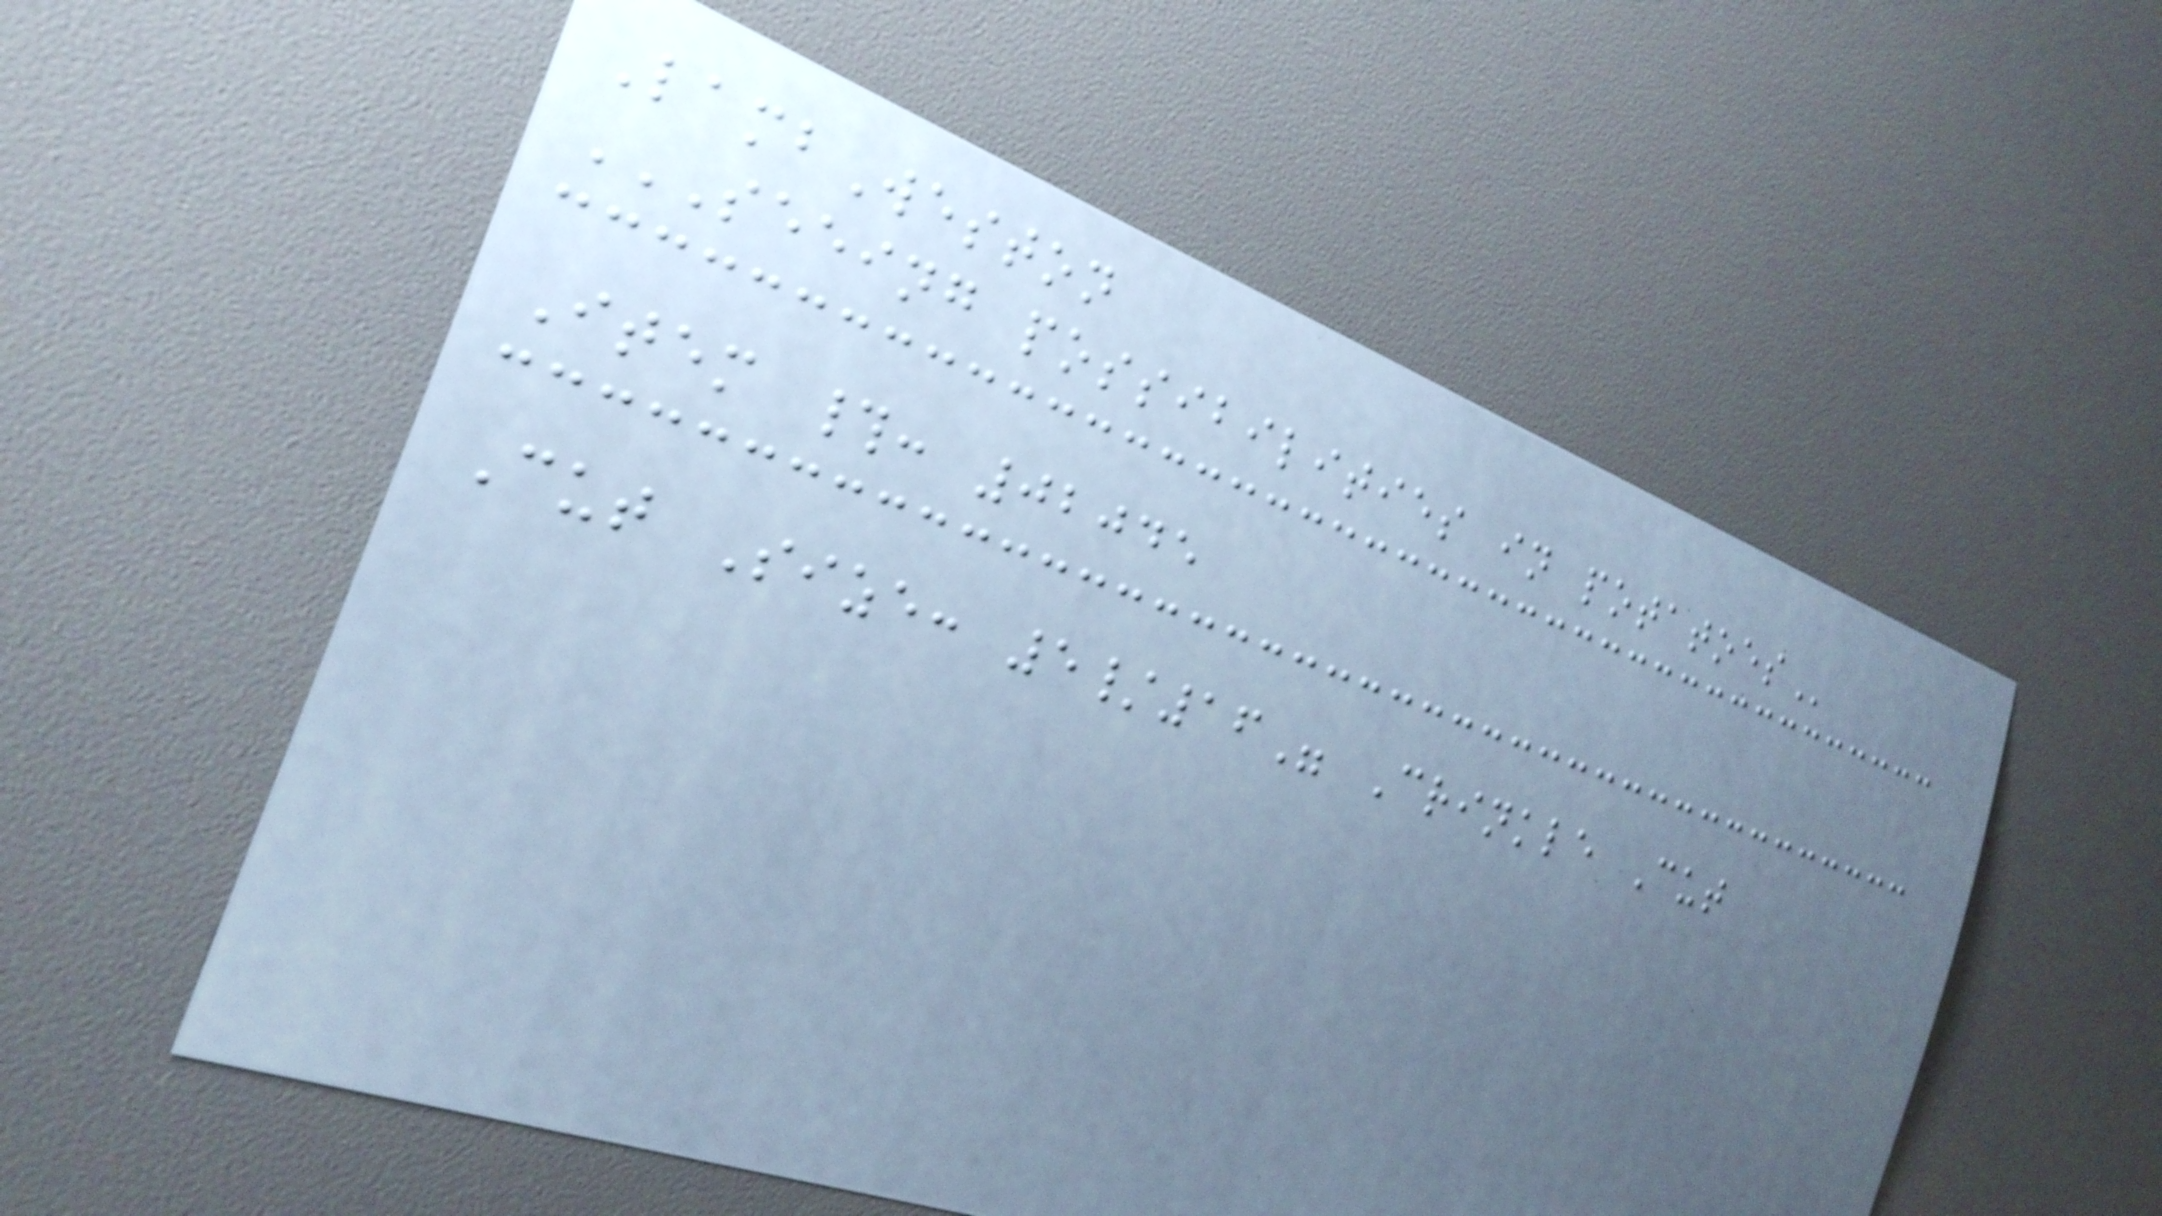LambWeston
SEEING POSSIBILITIES IN POTATOES
Item #: 02045
Cut Size: 5/16" Crinkle Cut
